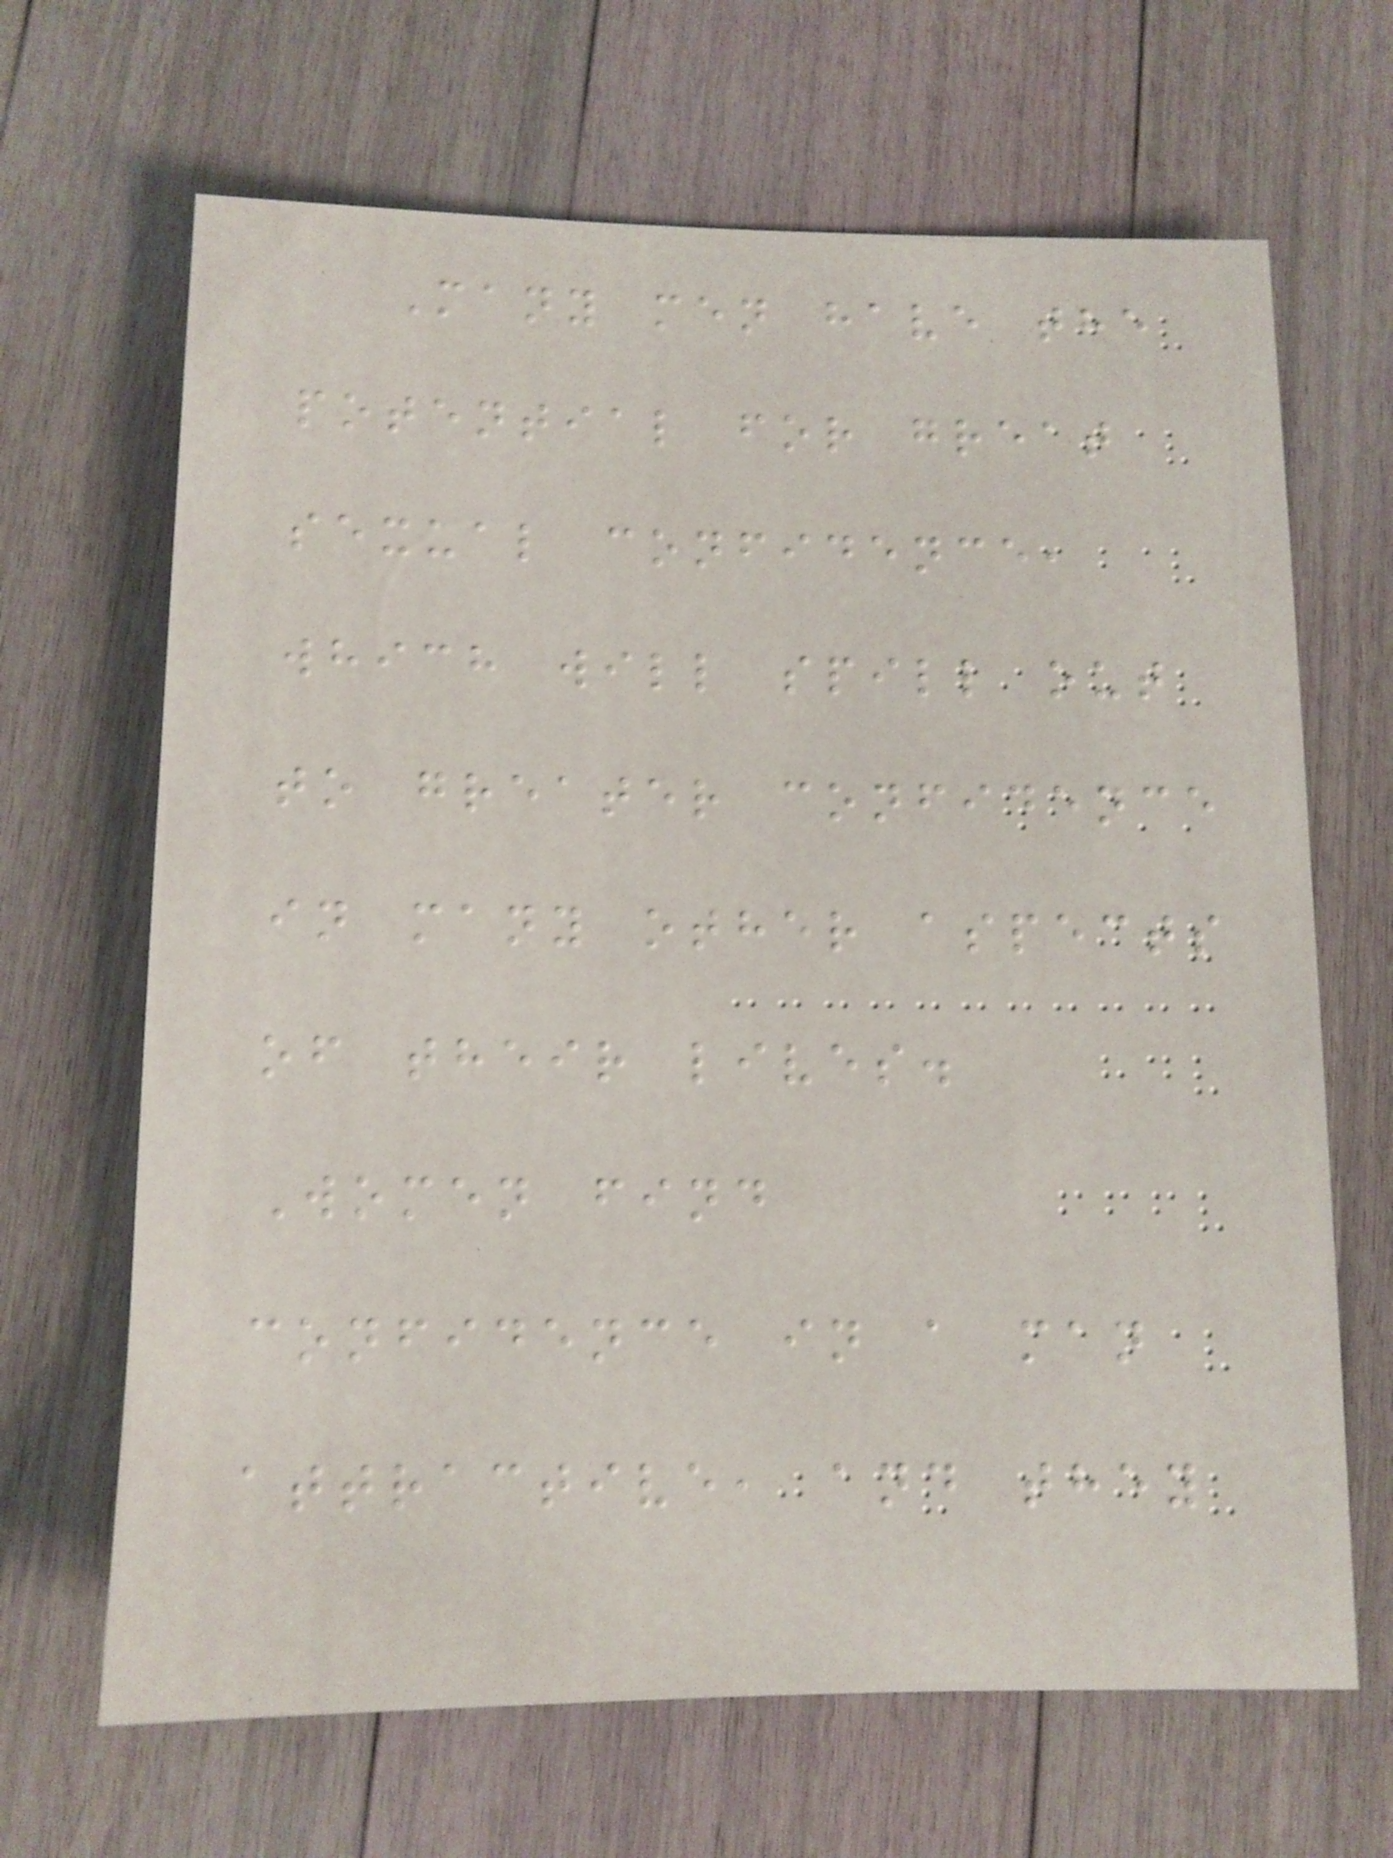Many men have the
potential for great
sexual confidence,
which will spill out
to greater confidence
in many other aspects
of their lives.
Women find
confidence in a man
attractive, and they
